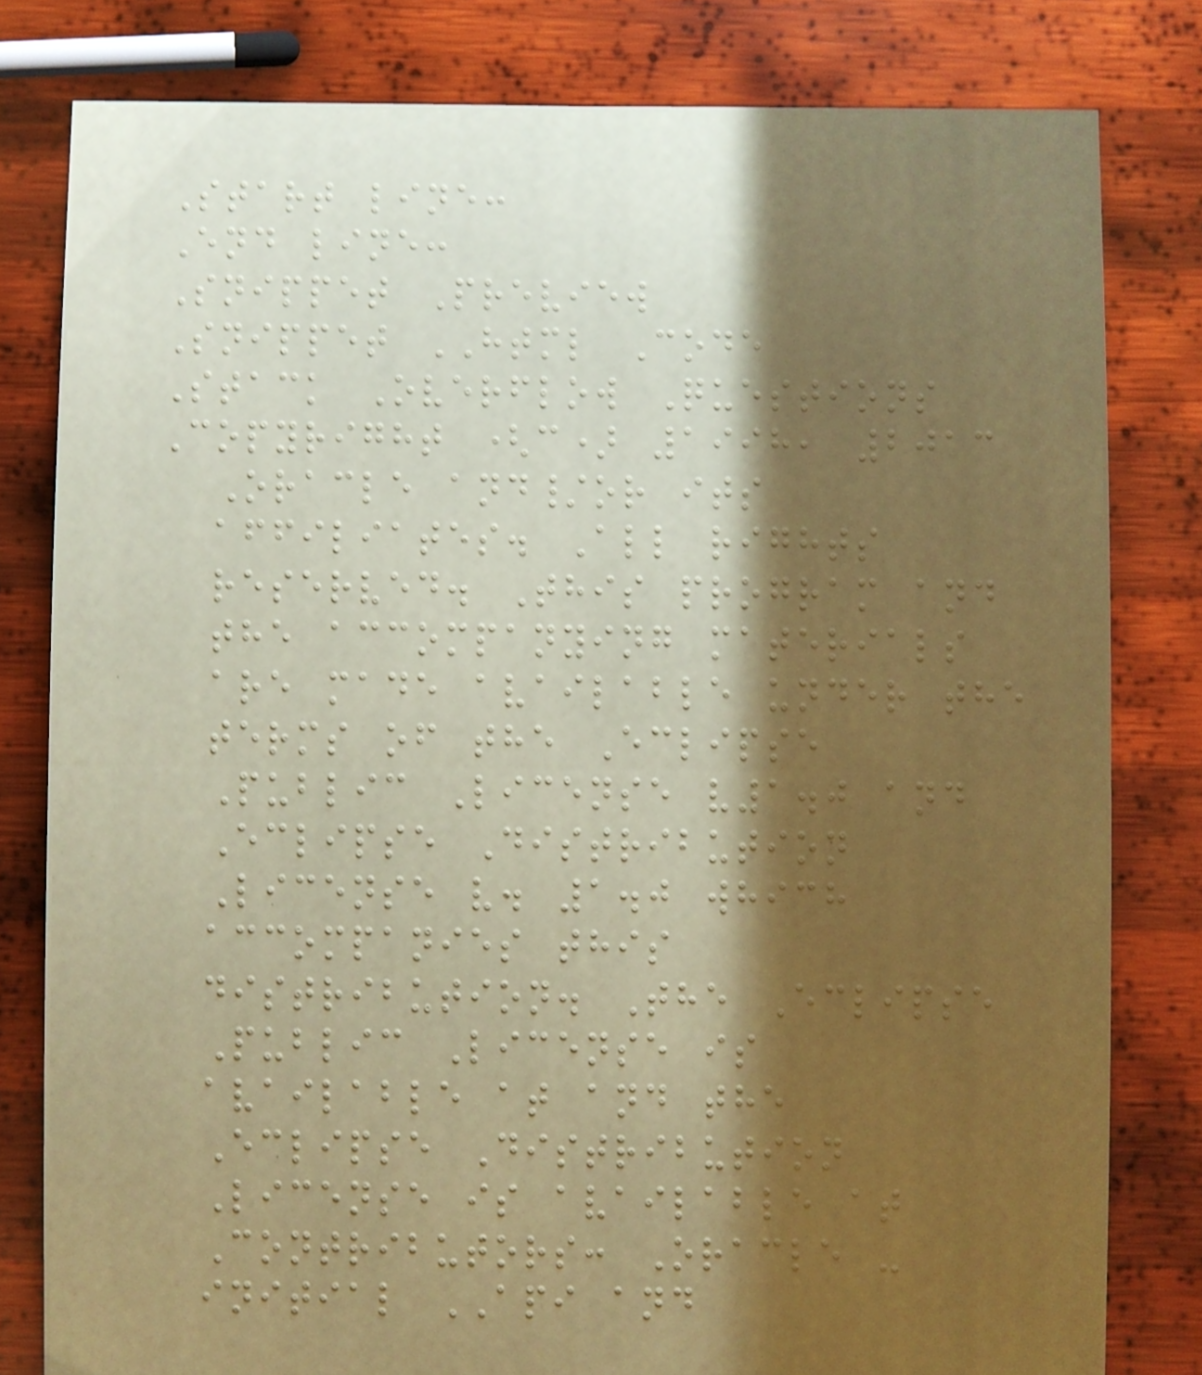Start line:
End line:
Snippet Preview
Snippet HTML Code
Stack Overflow Questions
Copyright (c) 1998, 2013
Oracle and/or its
affiliates. All rights
reserved. This program and
the accompanying materials
are made available under the
terms of the Eclipse
Public License v1.0 and
Eclipse Distribution
License v. 1.0 which
accompanies this
distribution. The Eclipse
Public License is
available at and the
Eclipse Distribution
License is available at
Contributors: Oracle -
initial API and
